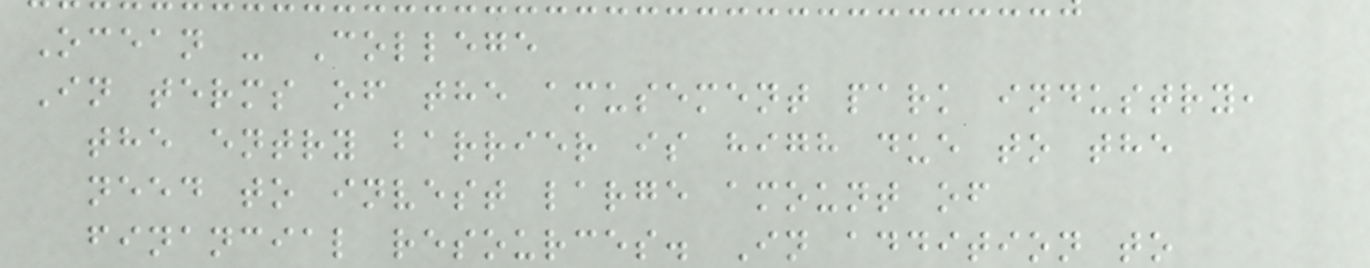Ocean - College
In terms of the amusement park industry,
the entry barrier is high due to the
need to invest large amount of
financial resources. In addition to
